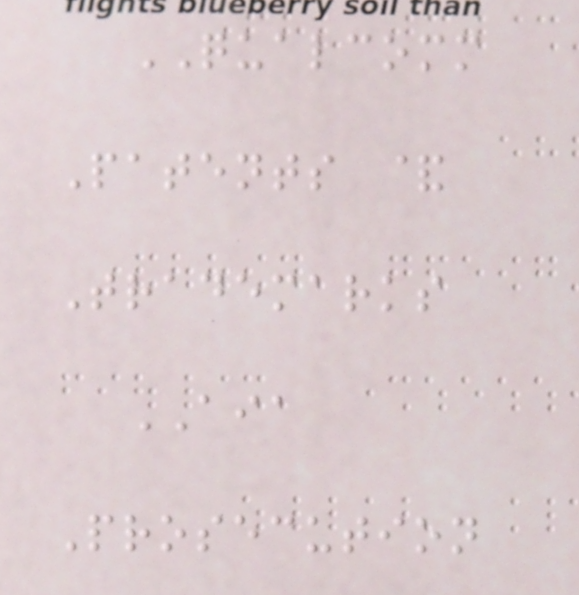QUALCOMM
Patents &
Trademarks
AIA
Prosecution
